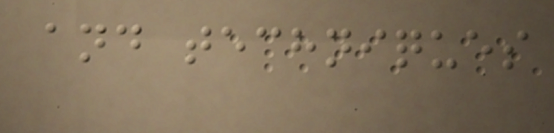and techniques
